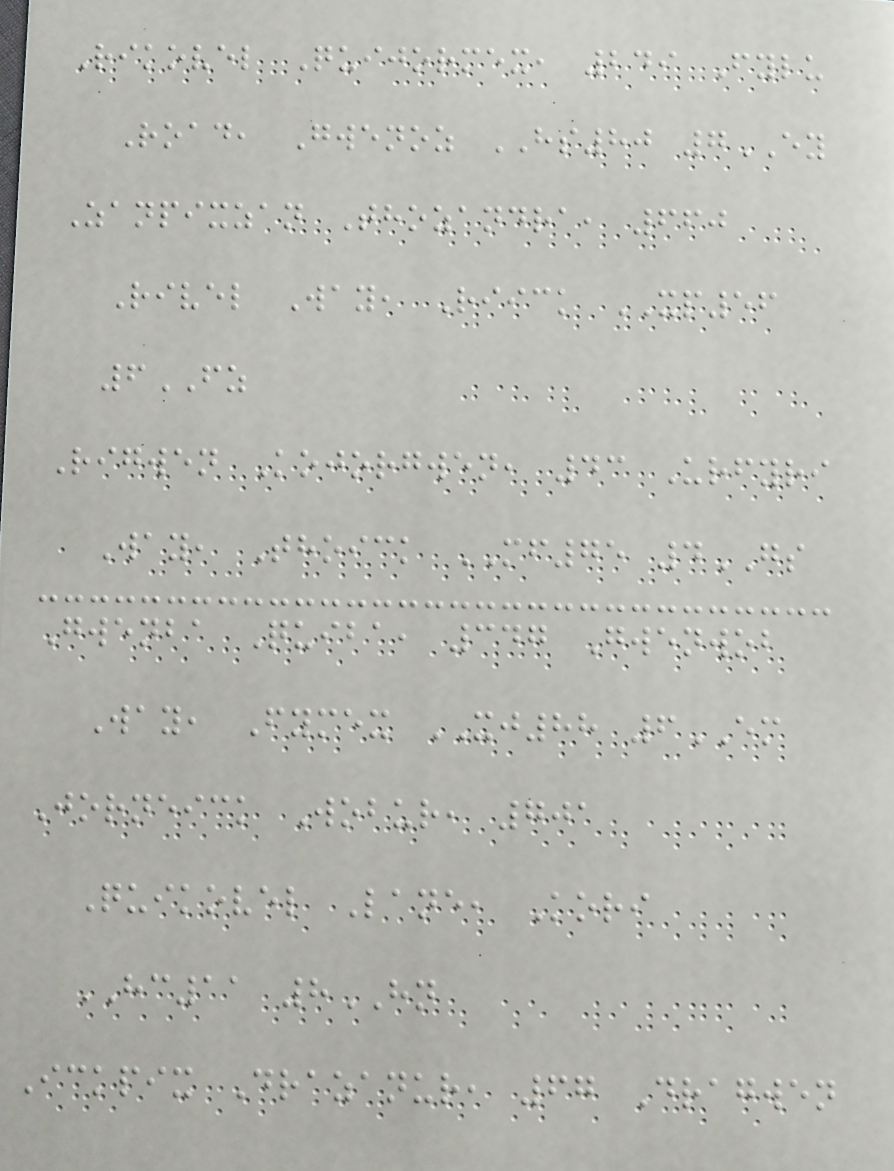Rikovel Quijormex, 249 Fylu
Road, Gwenoz HS80 7EY
Zanpixzan Thozandra, 660
Rivel Way, Riick XP56
6FZ
Rigwen Kojorgwen, 43 Urfyri
Way, Thoick MF75 4GS
Gwenba Quiba, 347 Gwenwob
Way, Fymex XJ88 6EM
Jorneick Wobur, 701
Quikovel Lane, Kori
HC11 8HN
Ickpix Drazanur, 67 Dragwen
